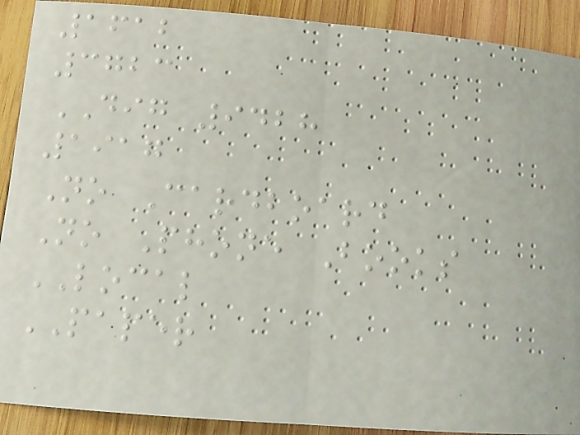1612
3723
DIG 9428
1917
No Cardboard
No Phone Books
LOCAL
PAPER
